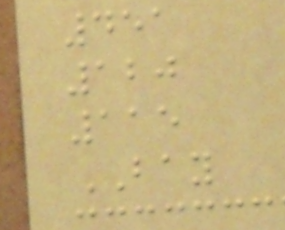451
120
115
BAY
